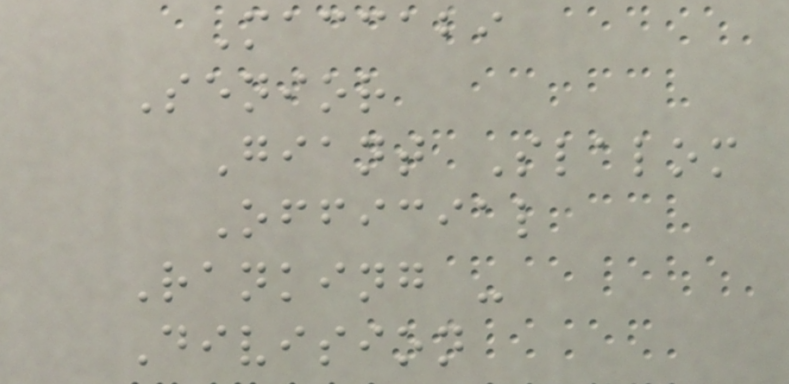Maccabi
Senior
Giant Slalom
Official
Ranking -
Division
